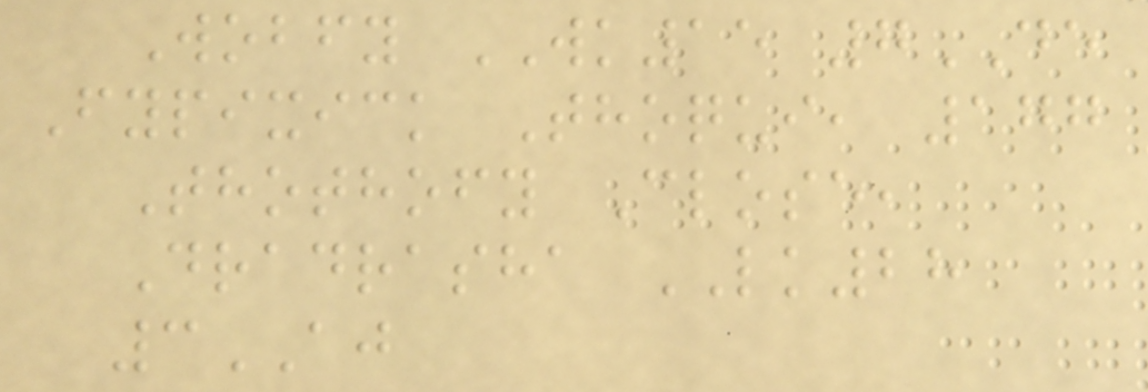Wobfy WK15 7DE
Fypixick Thoqui, 177
Thothofy Close,
Dradrasha LK28
3AJ
